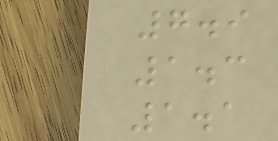7.9
1.3
1.1
